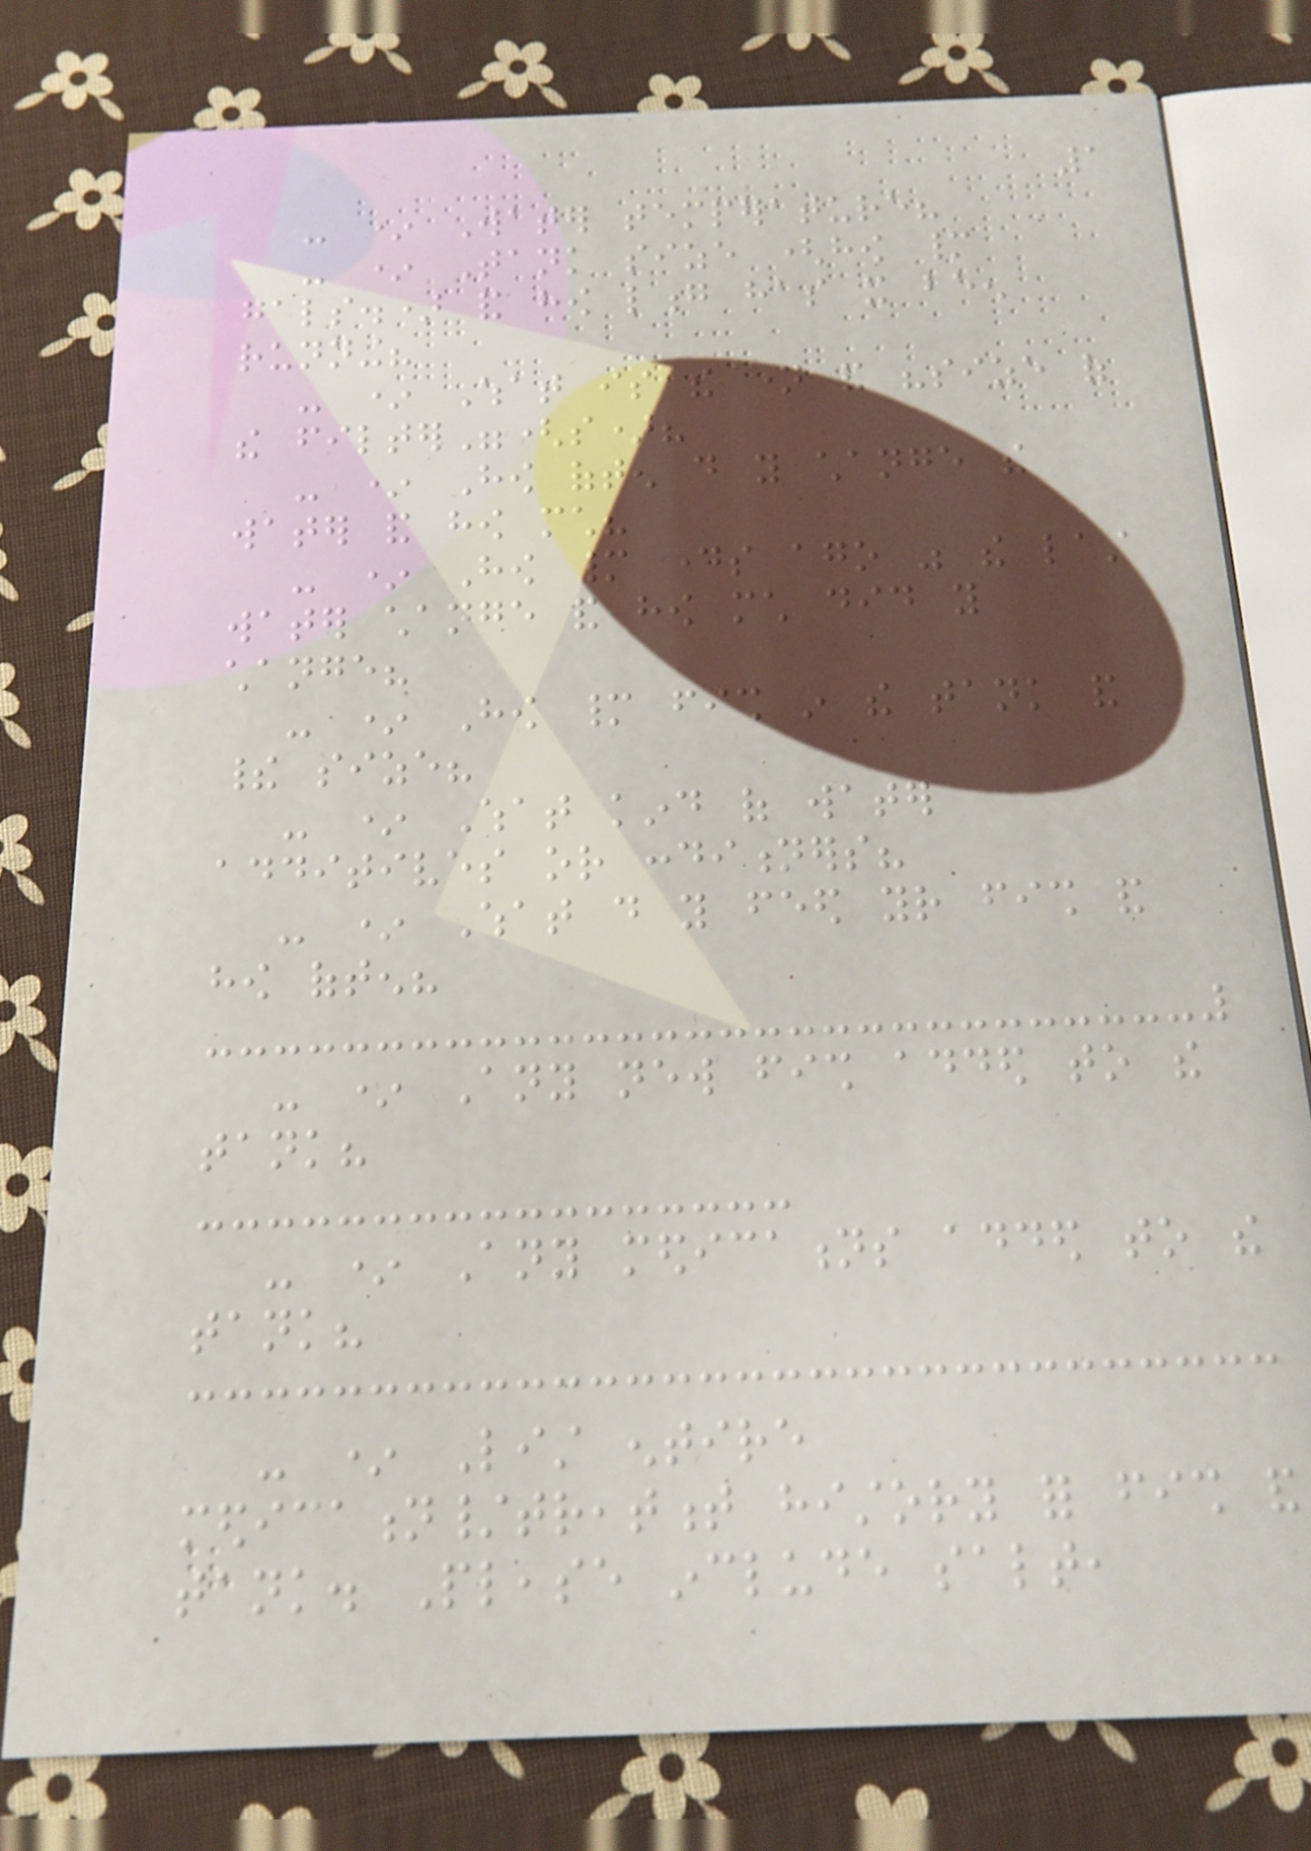1
- * Water temperature?
- * Tank size (how many
gals.) and how long has it been
running?
- * What is the name and "size of
the filter"(s)?
- * How often do you change the
water and how much?
- * How many days ago was the last
water change and how much did you
change?
- * How many fish in the tank and
their size?
- * What kind of water
additives or conditioners?
- * What do you feed your fish and
how often?
- * Any new fish added to the
tank?
- * Any medications added to the
tank?
- * List entire
medication/treatment history for fish and
tank. Please include salt,
